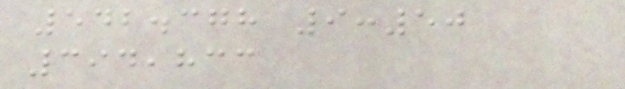542.378 9:50
394,833
